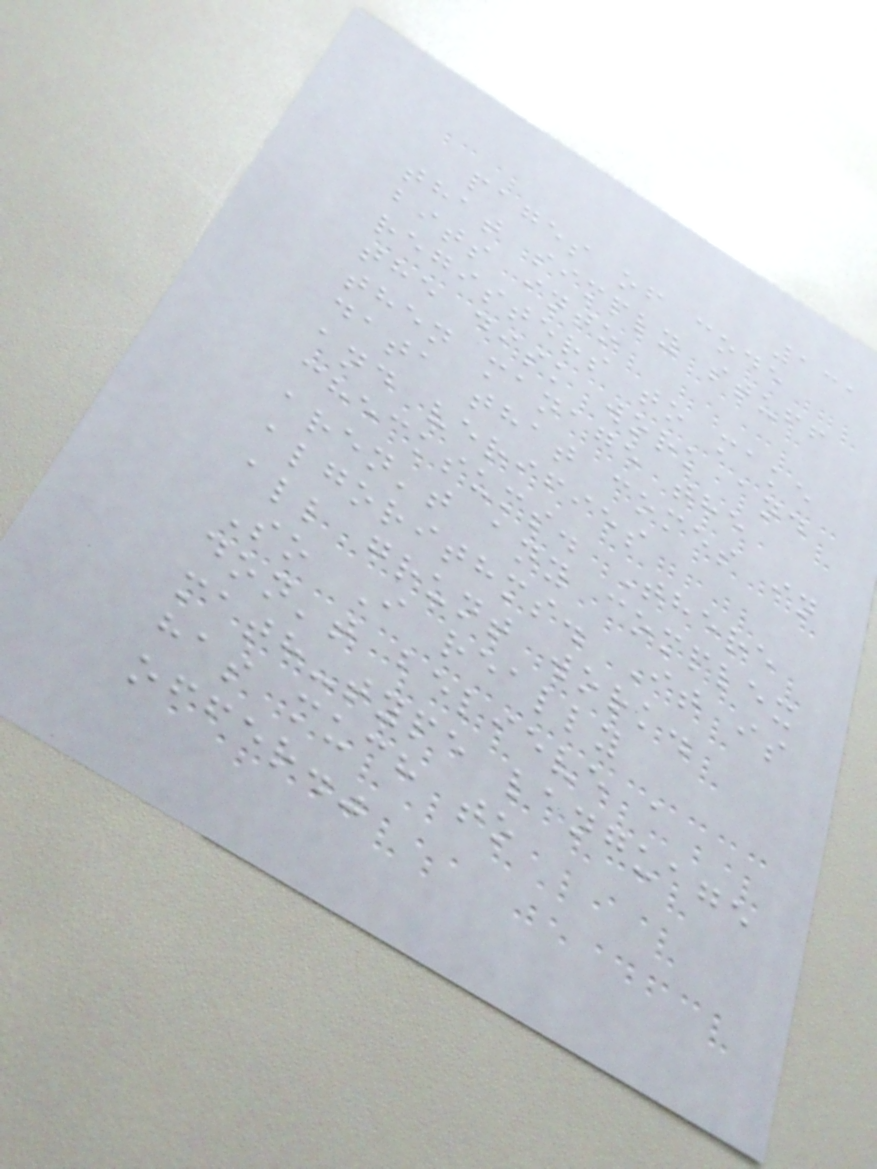131
pages of code
that simply stuff
bits into
registers to make
the disk work and
then manage the
data that comes in
and verifies
checksums. There
aren't any complex
algorithms. It is
all grunt work.
So I really
don't believe a
math-type language
has much to
offer."
